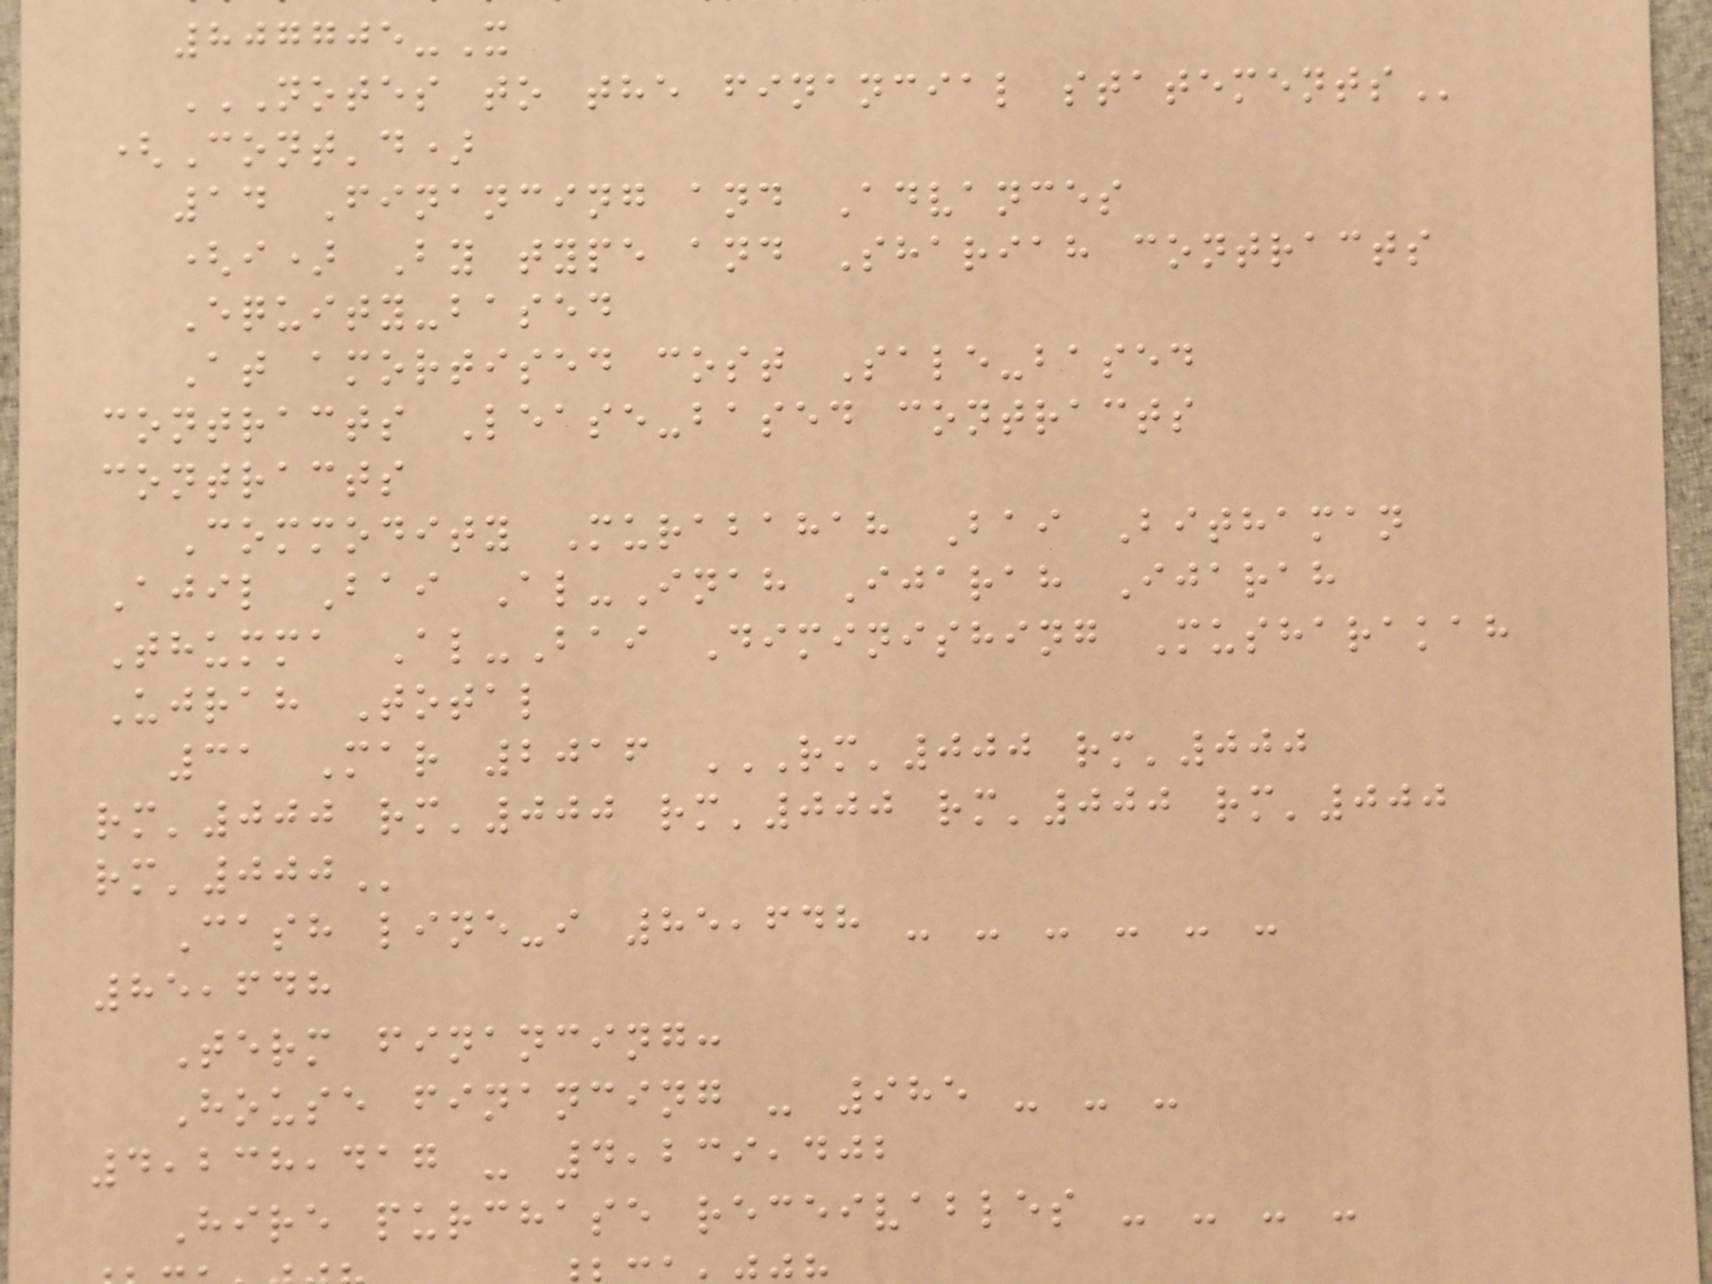807705-X
NOTES TO THE FINANCIAL STATEMENTS
(Cont'd)
14 Financing and Advances
(i) By type and Shariah contracts
Equity-based
At amortised cost Sale-based
contracts Lease-based contracts
contracts
Commodity Murabahah Bai Bithaman
Ajil Bai Al-Inah Ijarah Ijarah
Thumma Al-Bai Diminishing Musharakah
Ujrah Total
31 Mar 2016 RM'000 RM'000
rm'000 rm'000 rm'000 rm'000 rm'000
Cash line-i 85,648 - - - - - -
85,648
Term financing:
House financing - 985 - - -
4,238,417 - 4,239,402
Hire purchase receivables - - - -
